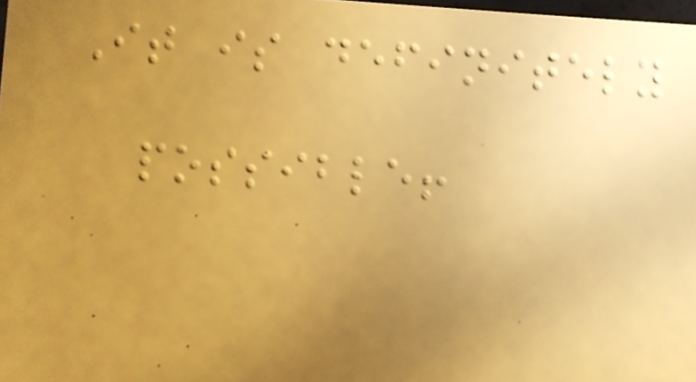It is definitely
possible!
